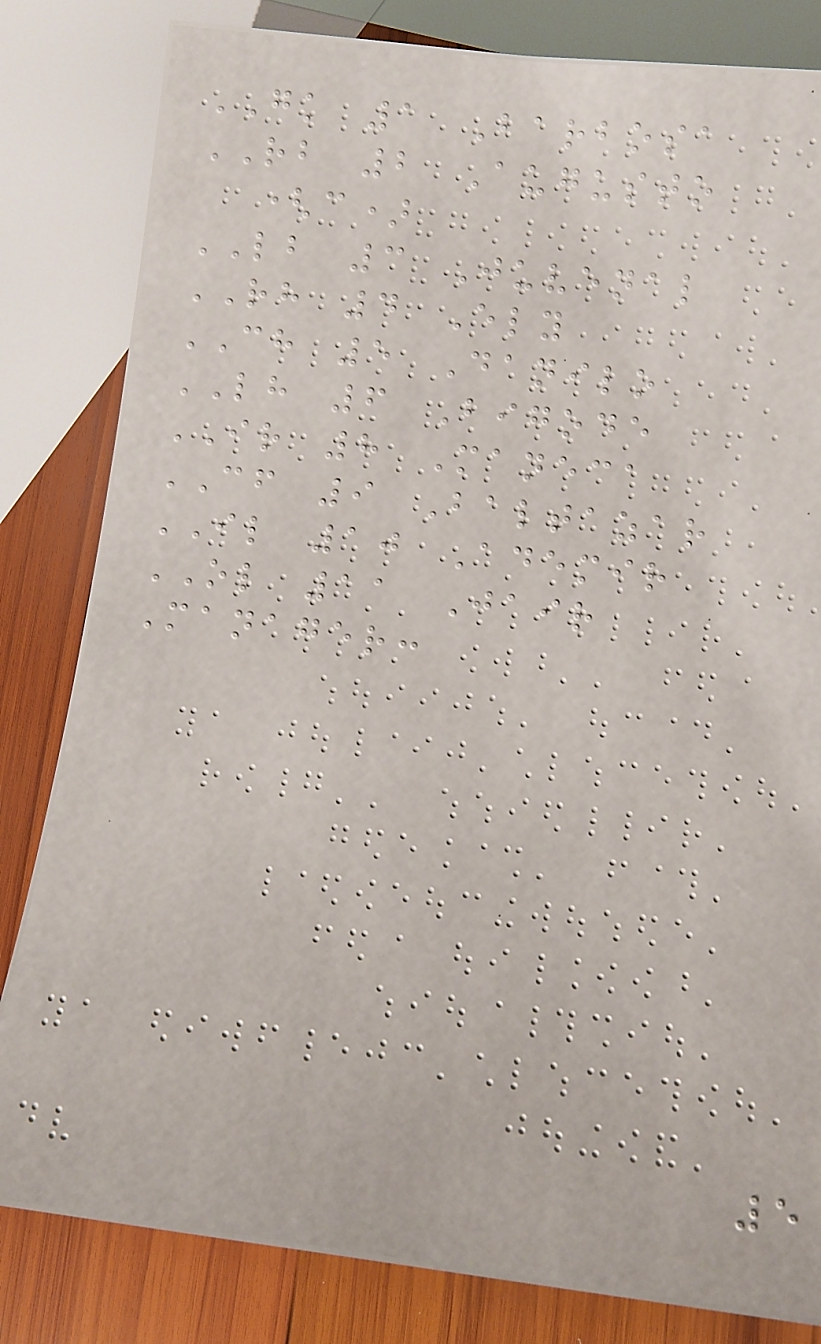GK 1 Barbosa
RB 2 Augusto
(c)
LB 3 Juvenal
RH 4 Ely
CH 5 Danilo
LH 6 Bigode
IR 8 Maneca
CF 9 Baltazar
IL 10 Ademir
OL 11 Jair
Manager:
5
